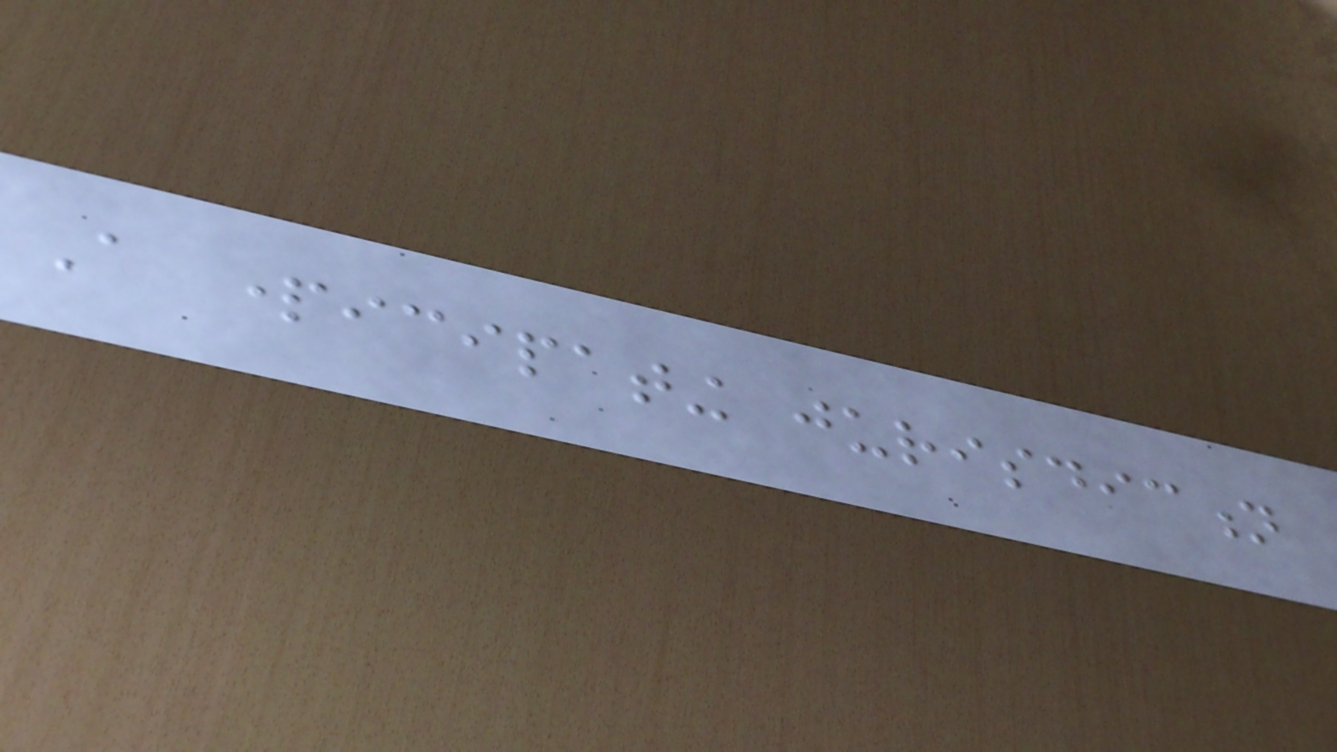A participating jurisdiction
